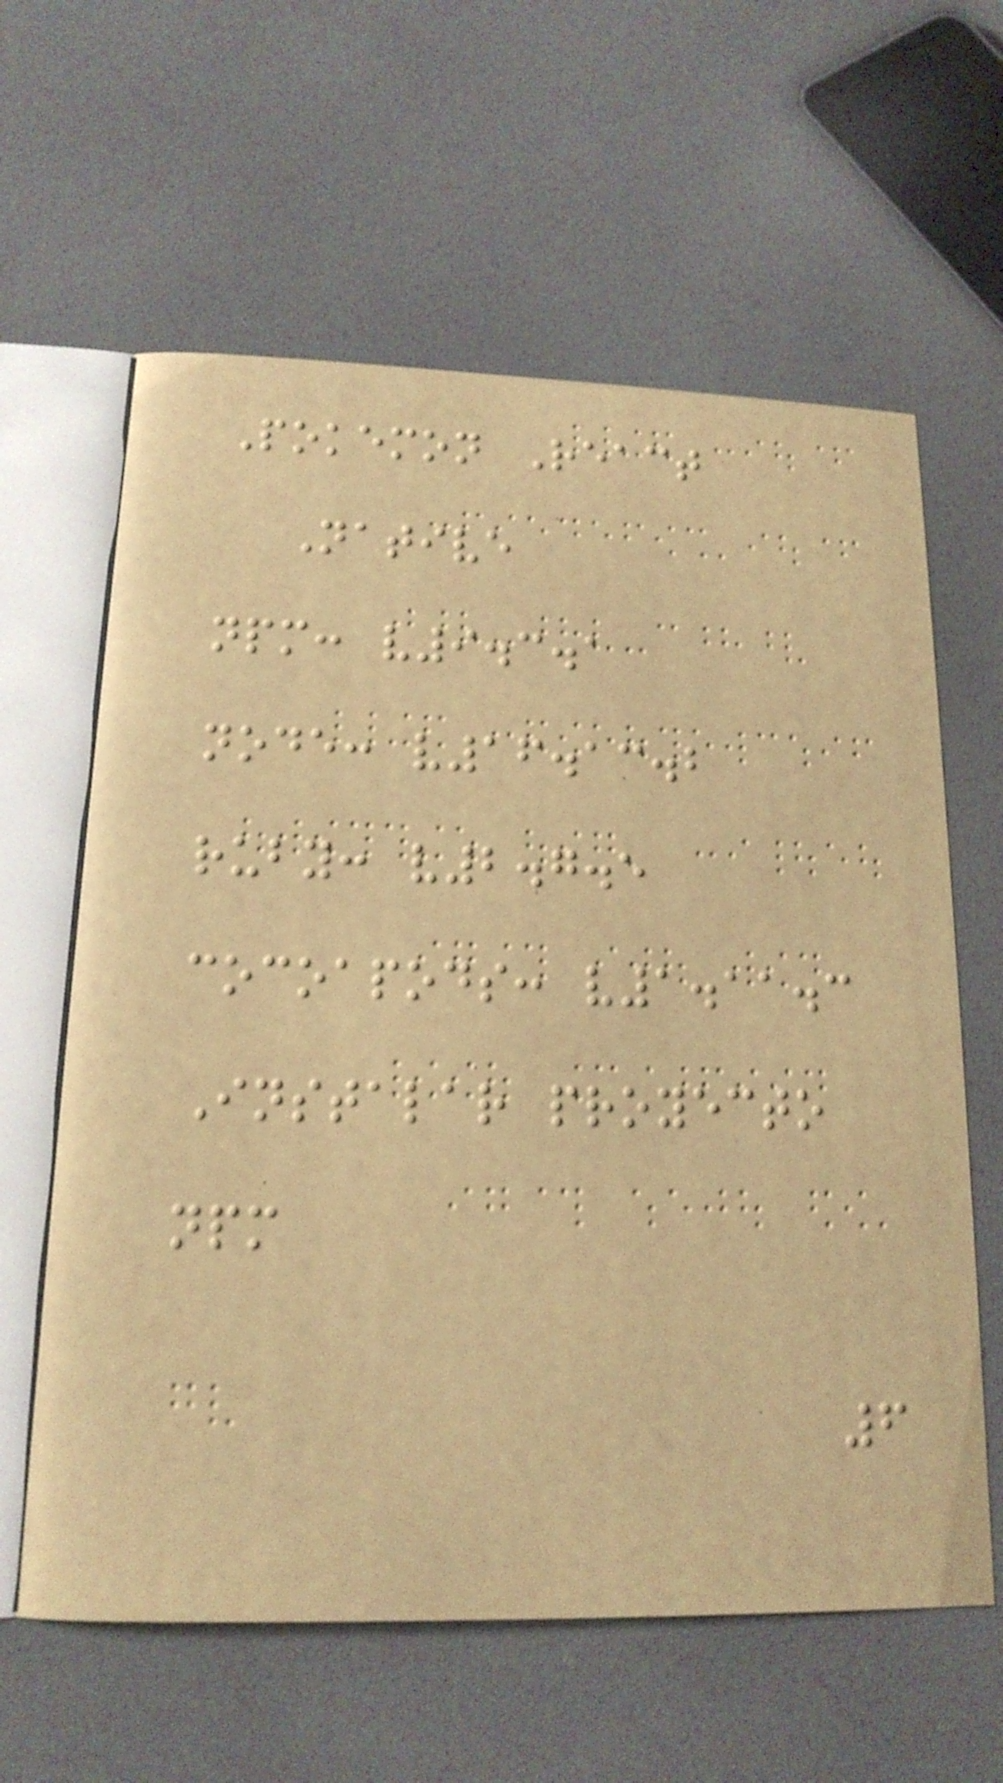Pokemon React
Native
npm: v9.3.1
node: v16.13.2
ruby: v2.7.5
cocoapods: v1.11.3
Instalar proyecto
npm
6
